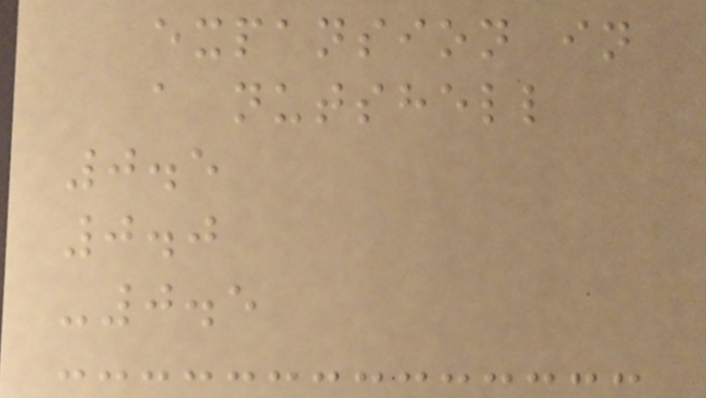expansion in
a nutshell
0.5
0.0
-0.5
